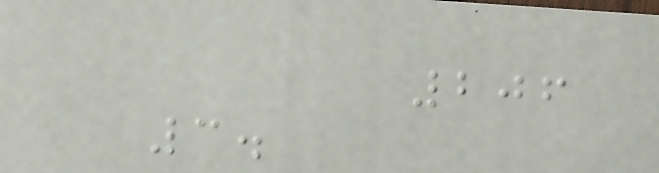206
3.
